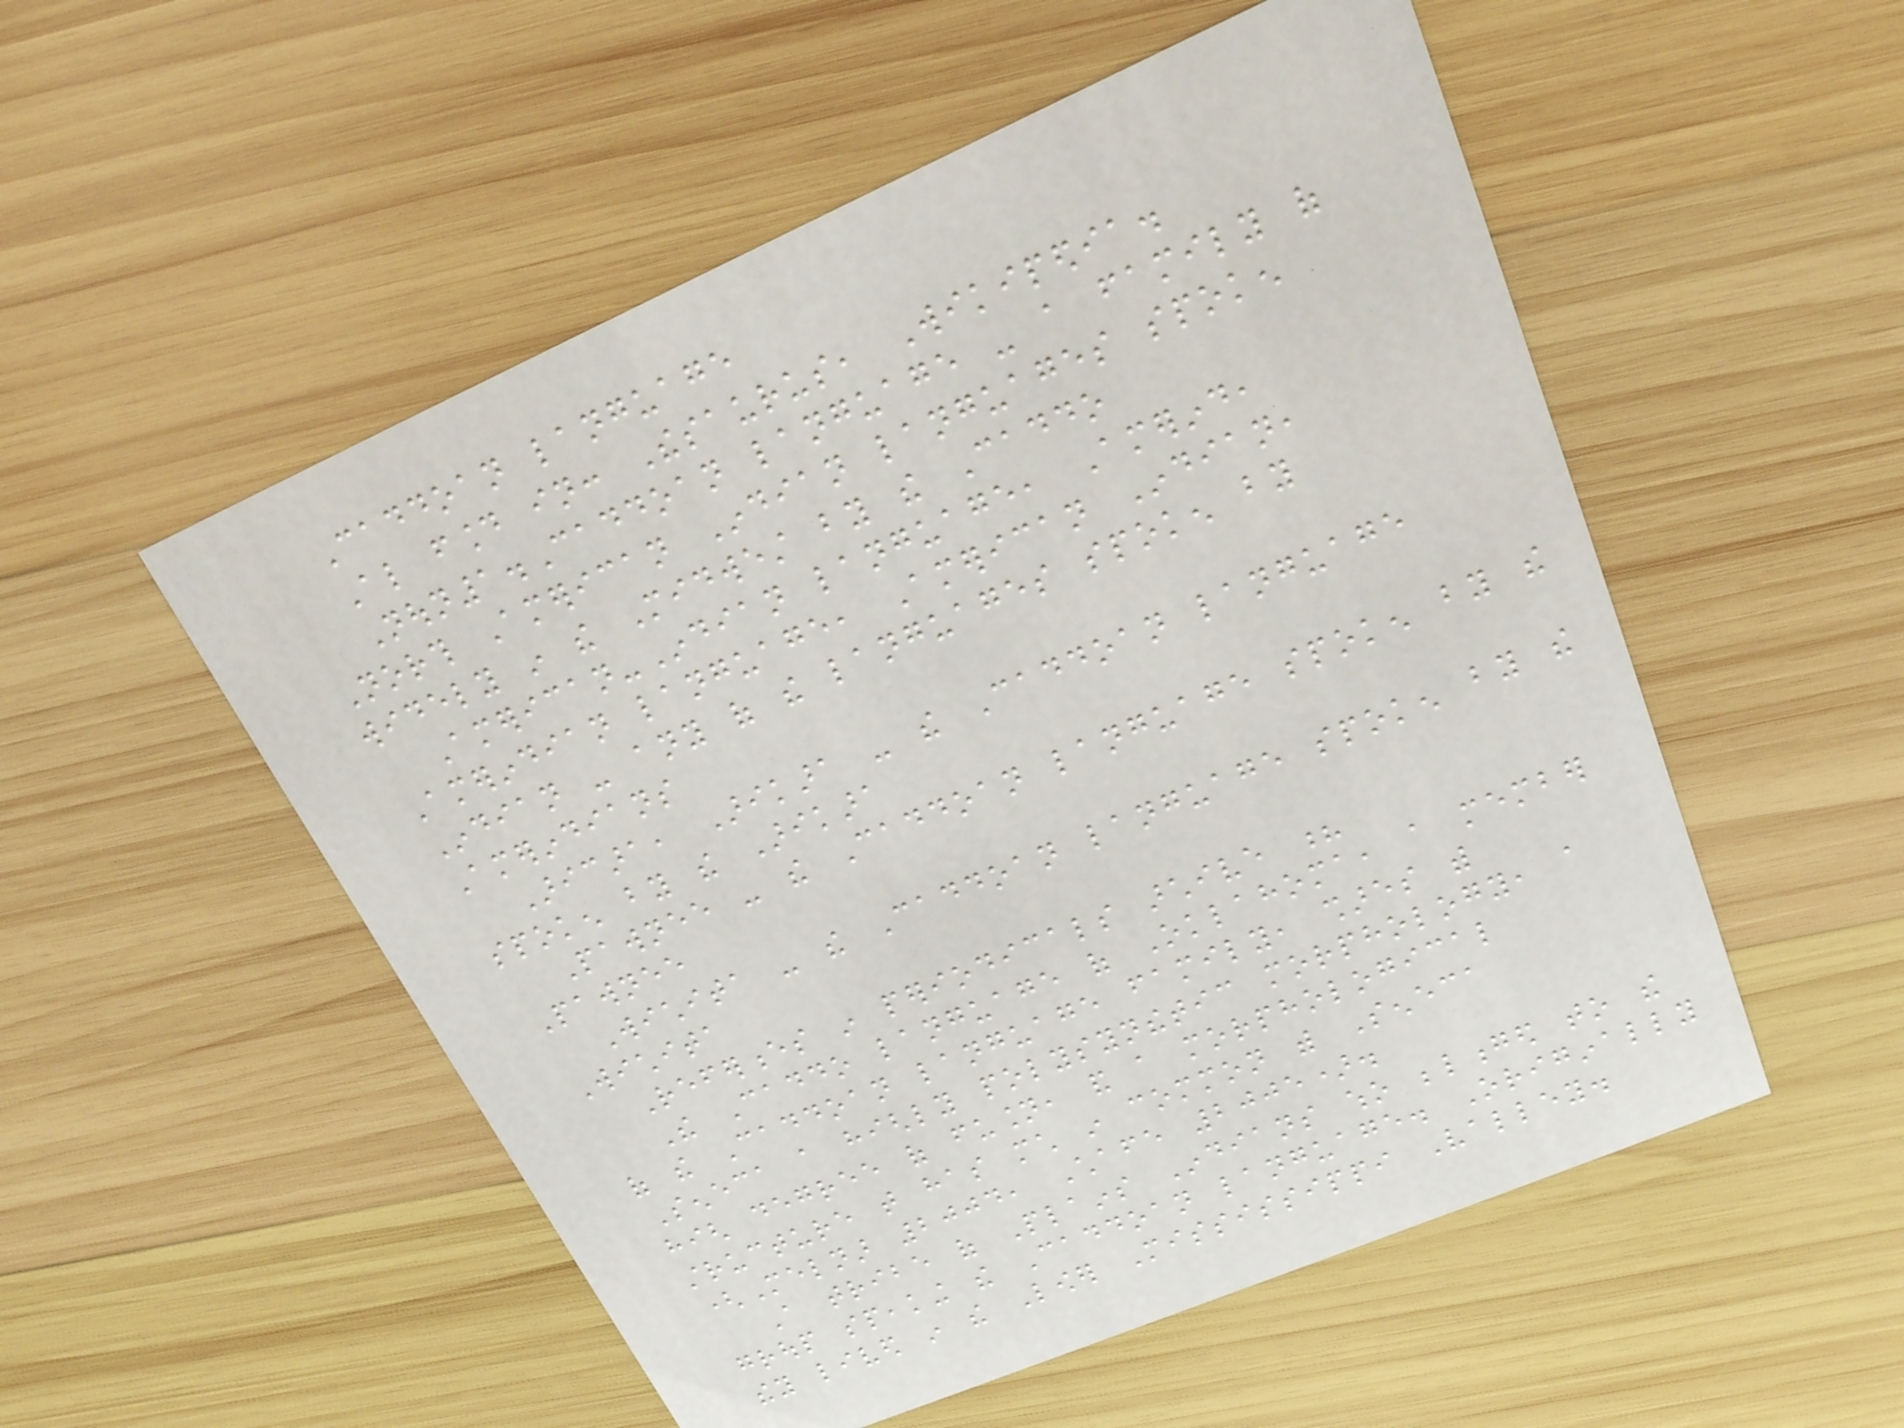Caddoan language
Also found in: Thesaurus, Wikipedia.
Noun1.Caddoan language - a family of
North American Indian languages spoken
widely in the Midwest by the Caddo
American-Indian language, Amerind,
Amerindian language, American Indian,
Indian - any of the languages spoken by
Amerindians
Aricara, Arikara - the Caddoan language
spoken by the Arikara
Pawnee - the Caddoan language spoken by the
Pawnee
Wichita - the Caddoan language spoken by the
Wichita
References in periodicals archive ?
The Caddo language of Oklahoma, a member
of the Caddoan language family, shares with
Seneca a highly polysynthetic morphology, a
high degree of fusion, and a morphological
structure that has much in common with Seneca
(Melnar 2004, Chafe 2005).
A tribe of Plains Indians who belonged to the
group speaking the Caddoan language. Originally
they lived in the Lower Mississippi Valley.
